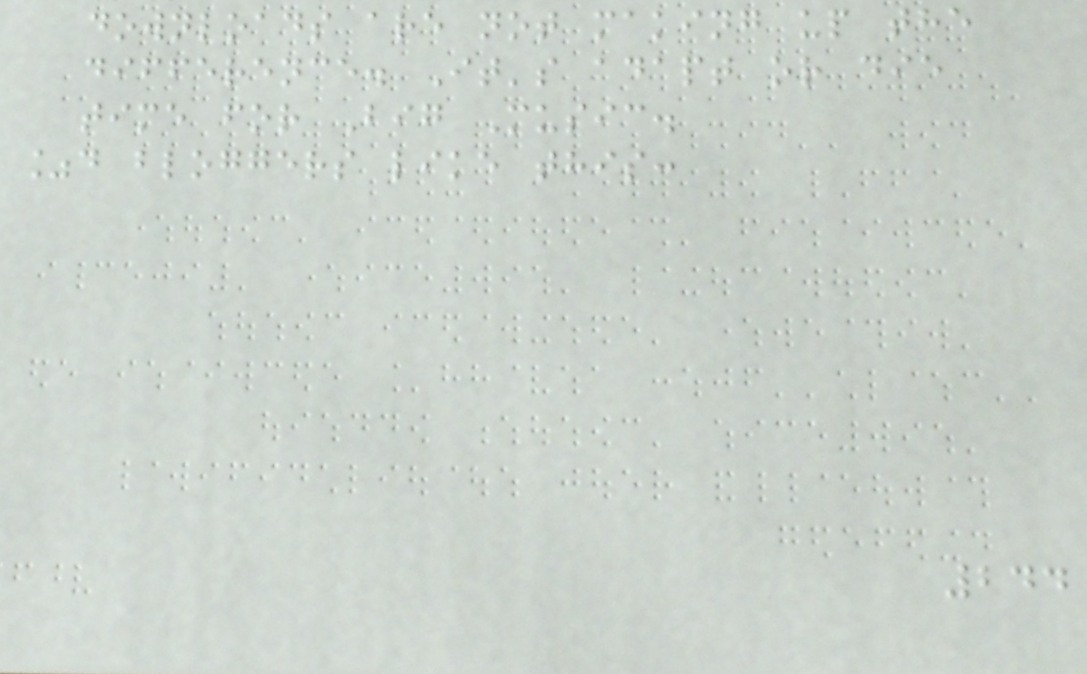downloads are not making up the
difference. It's adapt or die
time for Big Music.
%d bloggers like this:
244
